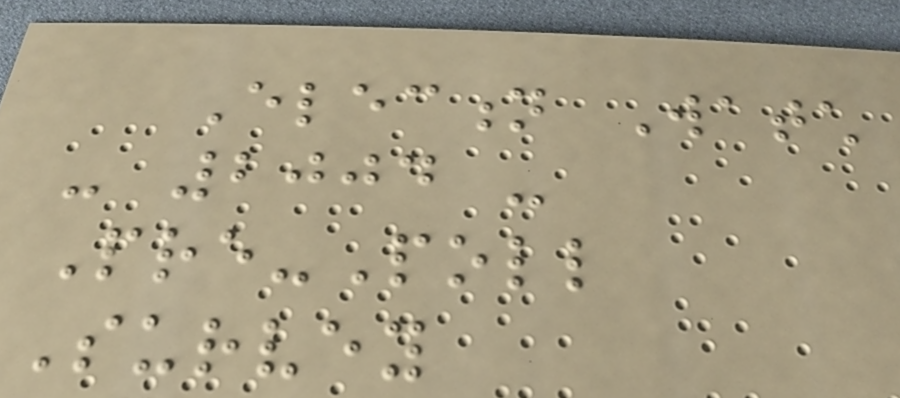Election Watch
- 2004 -
Pre-Poll
Survey
